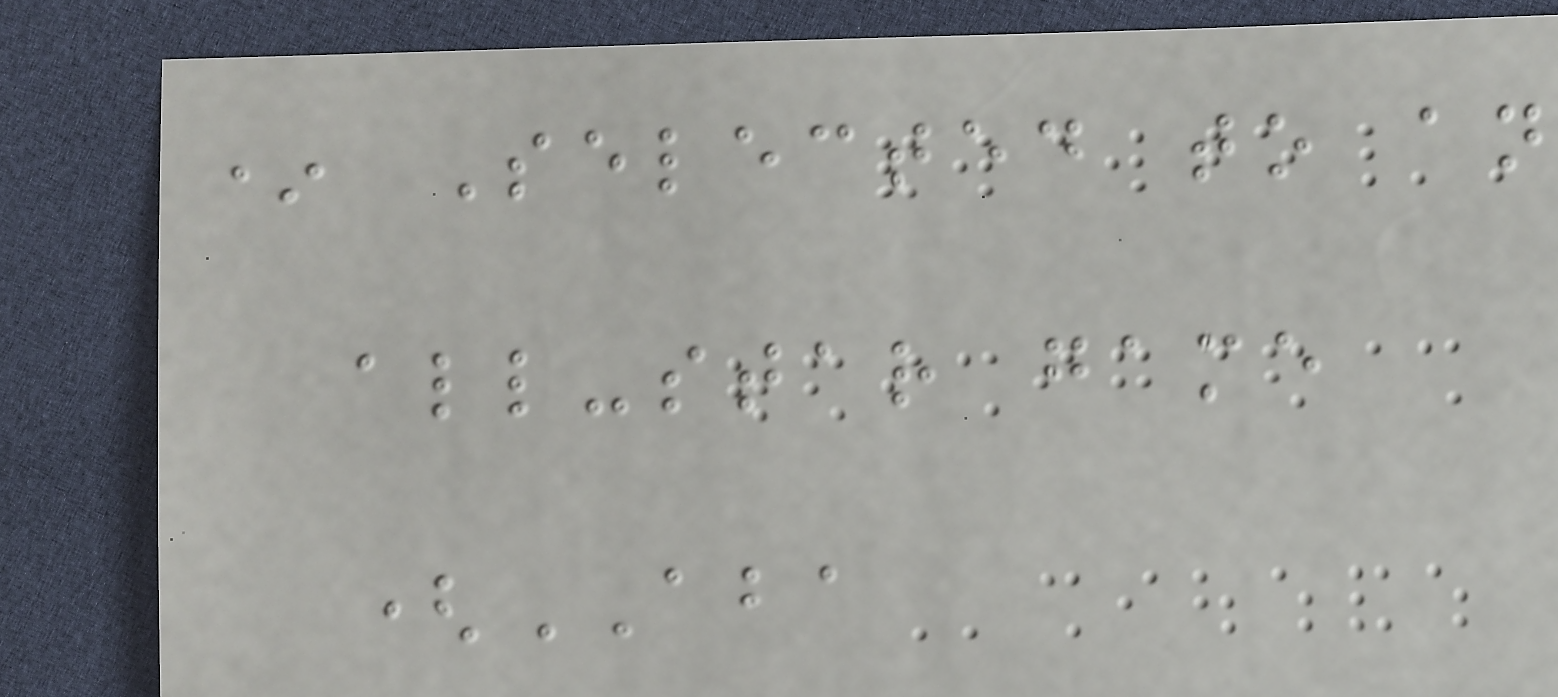* Selected to an
all-star game
(ABA
